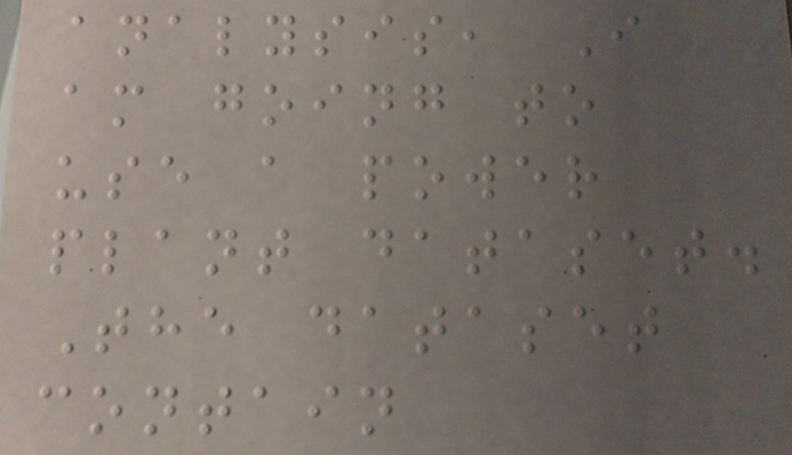analysis, I
am going to
use a power
plant dataset.
The dataset
contain
